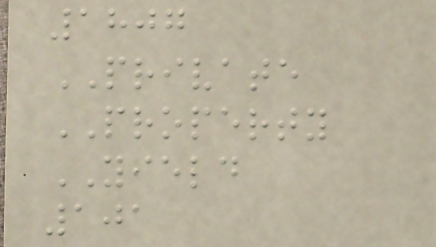1807
PRIVATE
PROPERTY
YIELD
101
